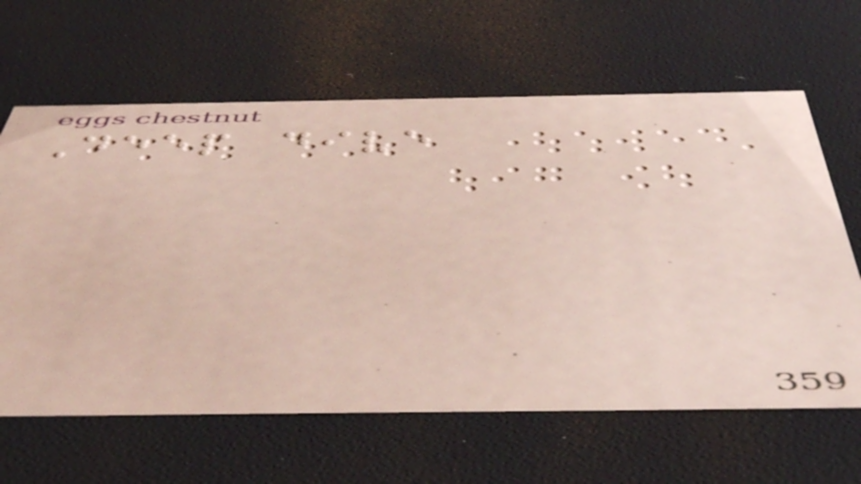Deep dive
